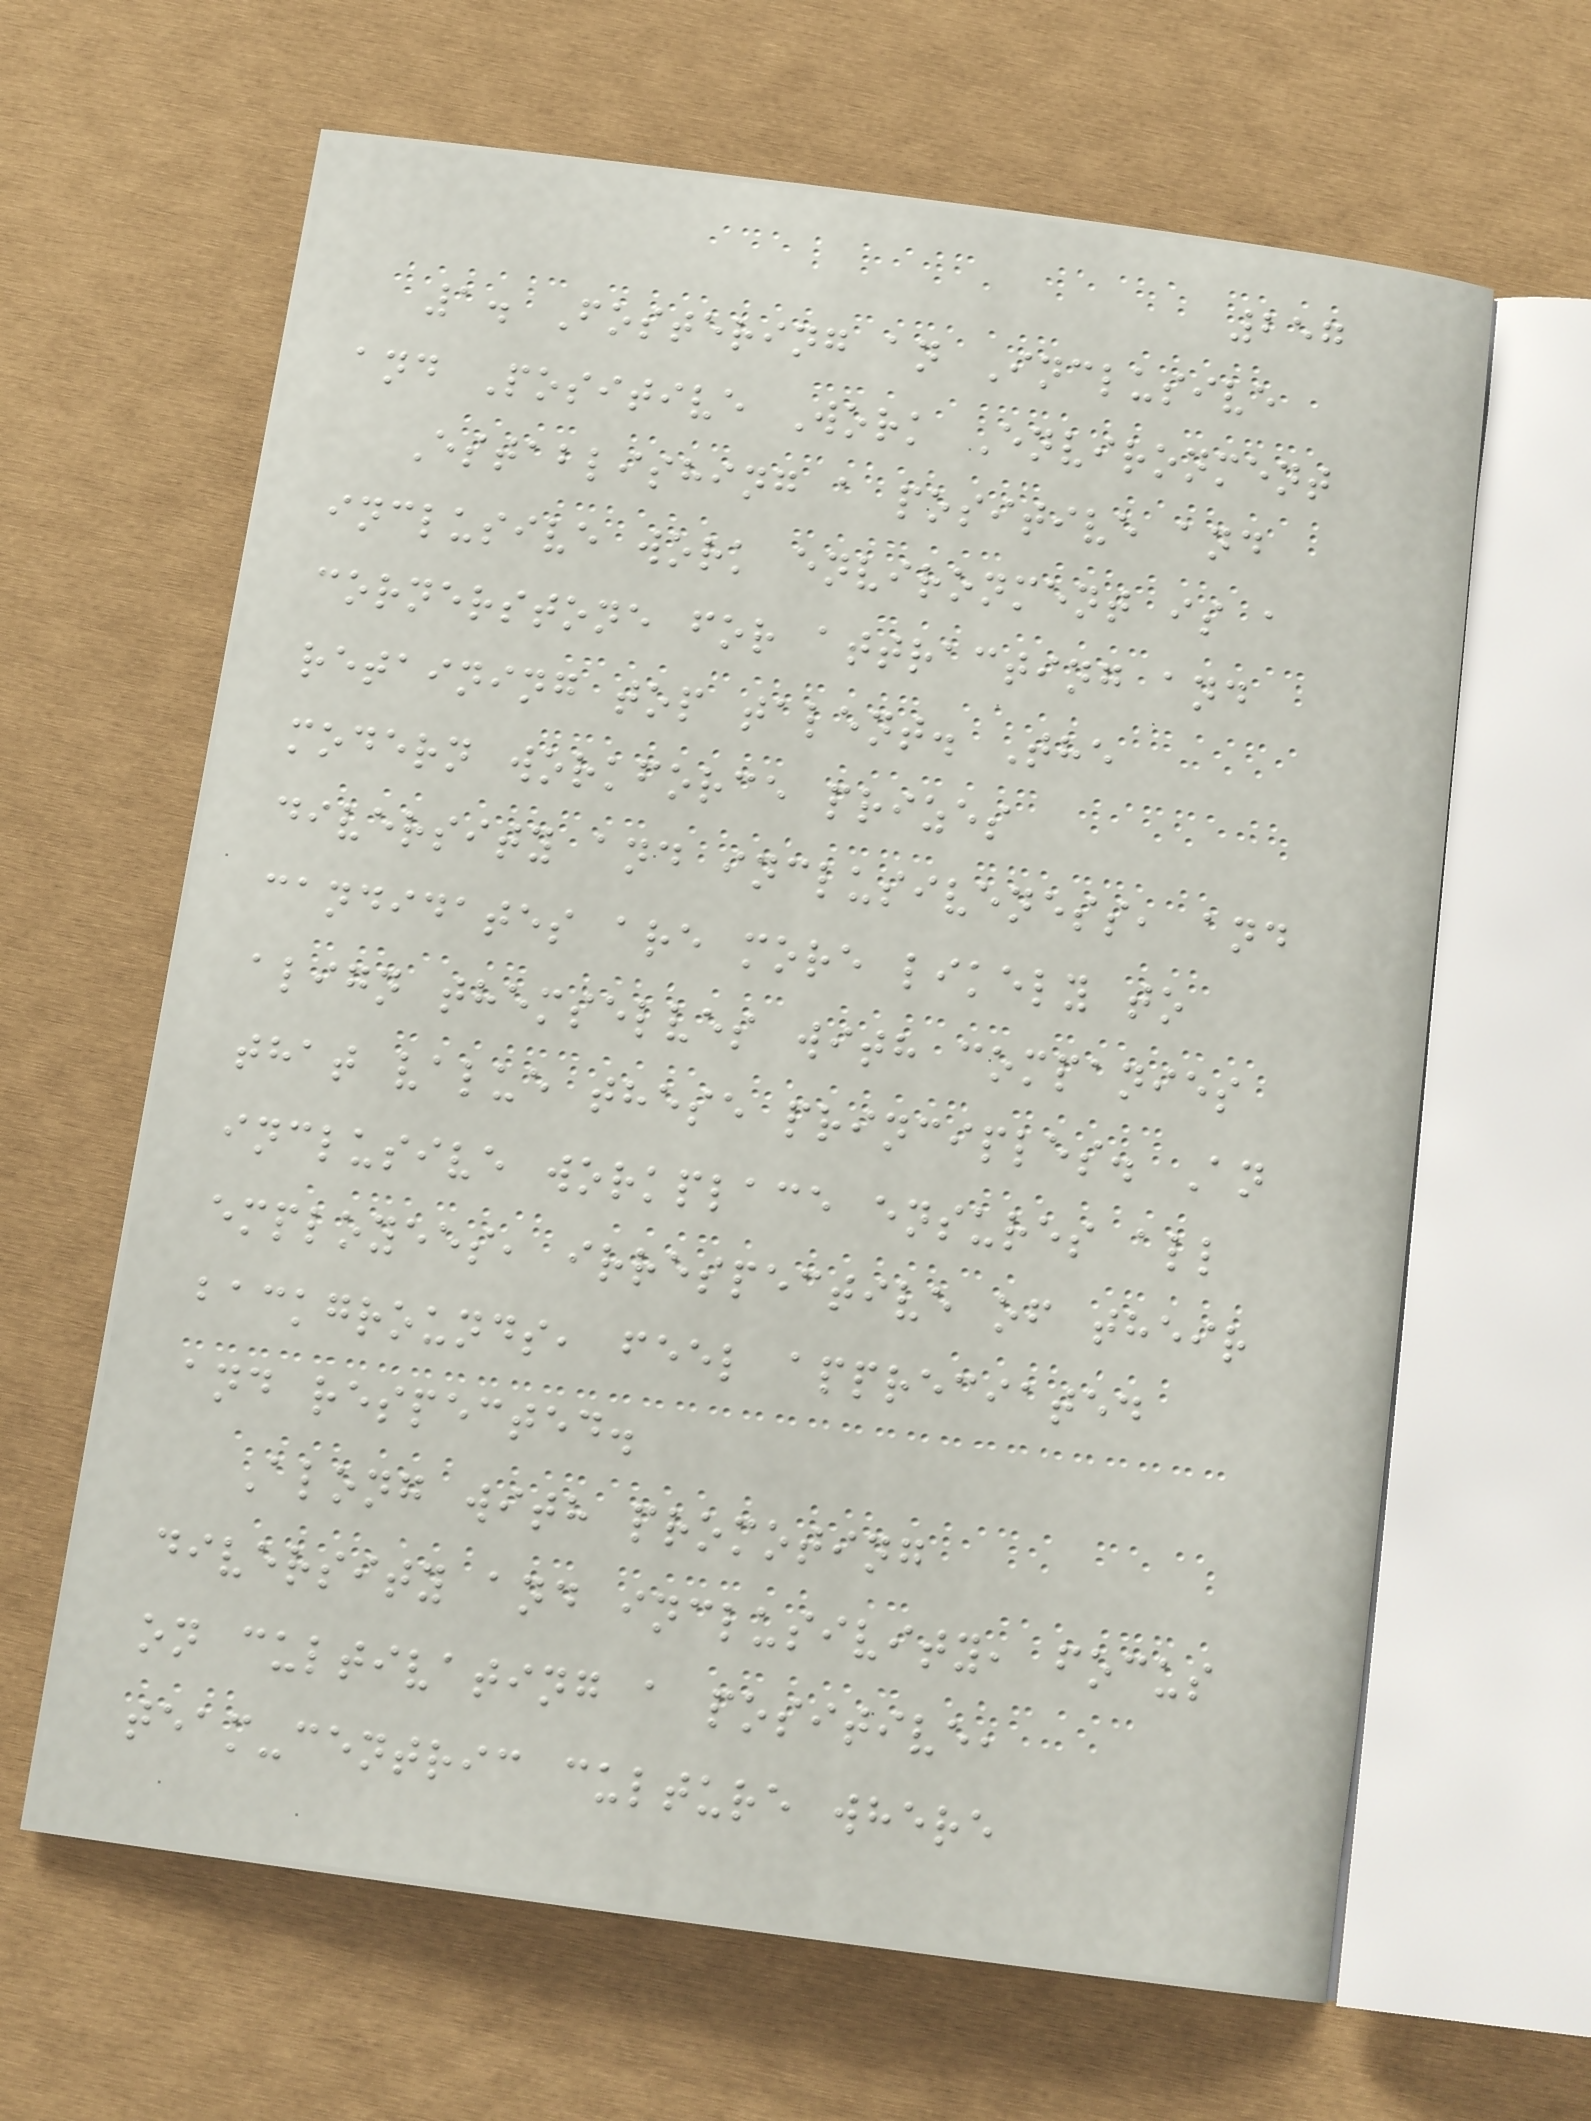257
1. Fostering an Inclusive
and Positive Work Environment
Establishing a positive and
inclusive work environment is a
cornerstone for attracting and
retaining top talent. The
modern workforce prizes
diversity and inclusiveness, and
candidates are more likely to
align themselves with companies
that value these principles. An
inclusive workplace ensures all
employees, irrespective of their
backgrounds, feel appreciated
and respected.
Along with promoting
diversity and inclusivity, focus
on cultivating a positive,
team-centric culture where
